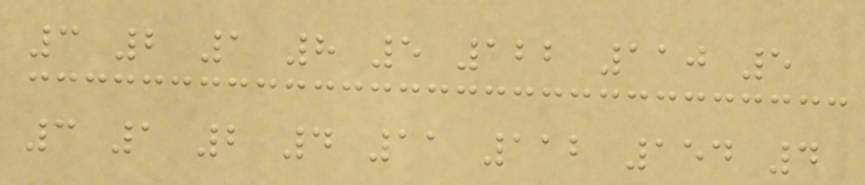3 2 1 8 5 122 110 5
3 1 2 4 11 112 154 4
